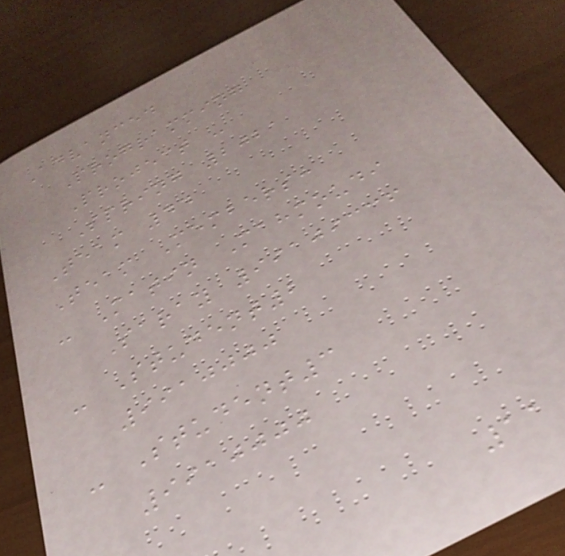Advanced
Programming
Project -
Spring 2021
Team 44
Team Members:
- Matin Mahmoudi
Saray 99109336
- Student2
9910000
- Student3
9910000
11
